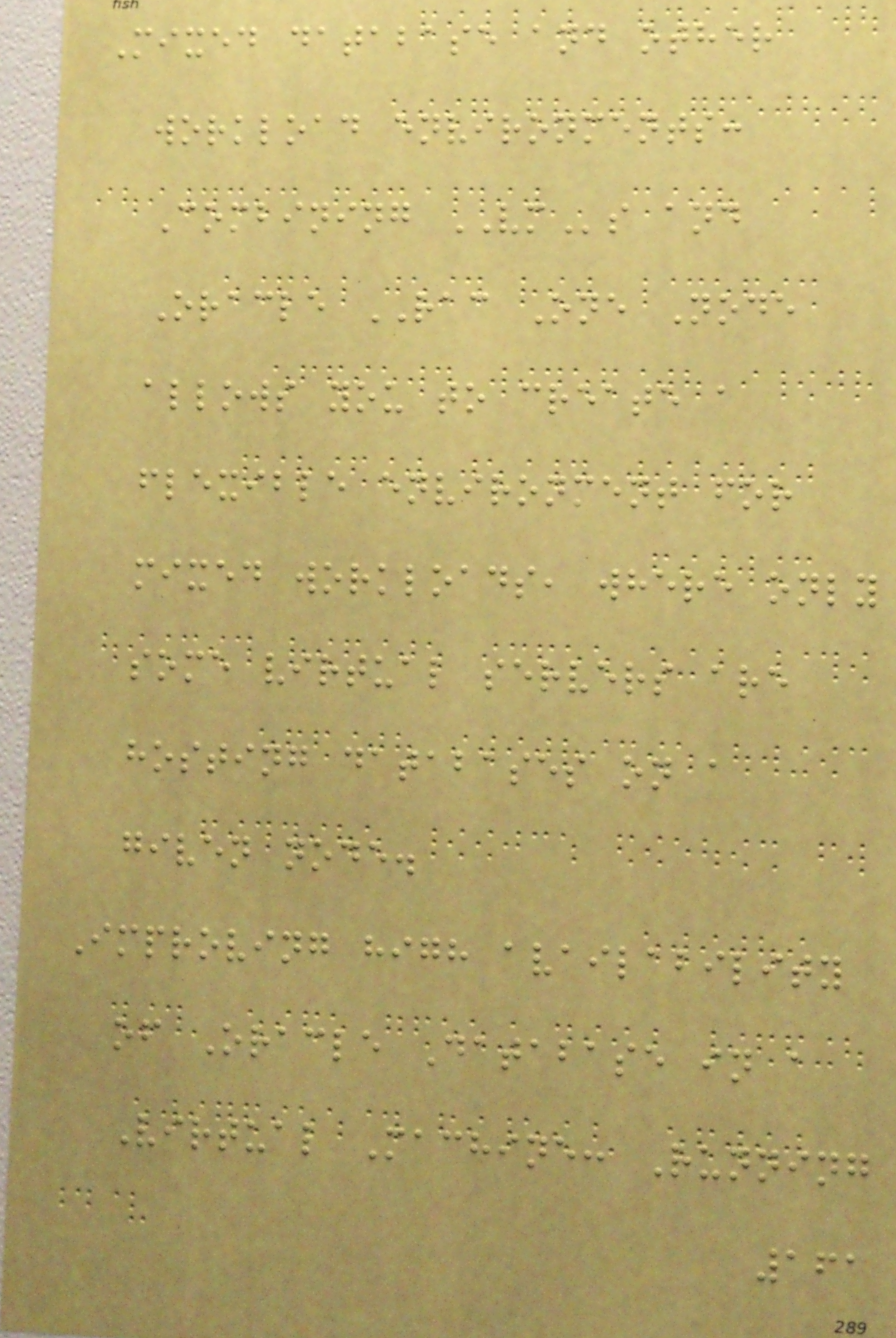Mixed database and other
workload environments:
Combining VMs and
Oracle RAC One Node
allows you to create a
flexible environment for
mixed workloads, where only
some virtual servers are
hosting databases on a
given node.
Improving high availability
of Oracle Database in a
Virtual Machine: Running
161
